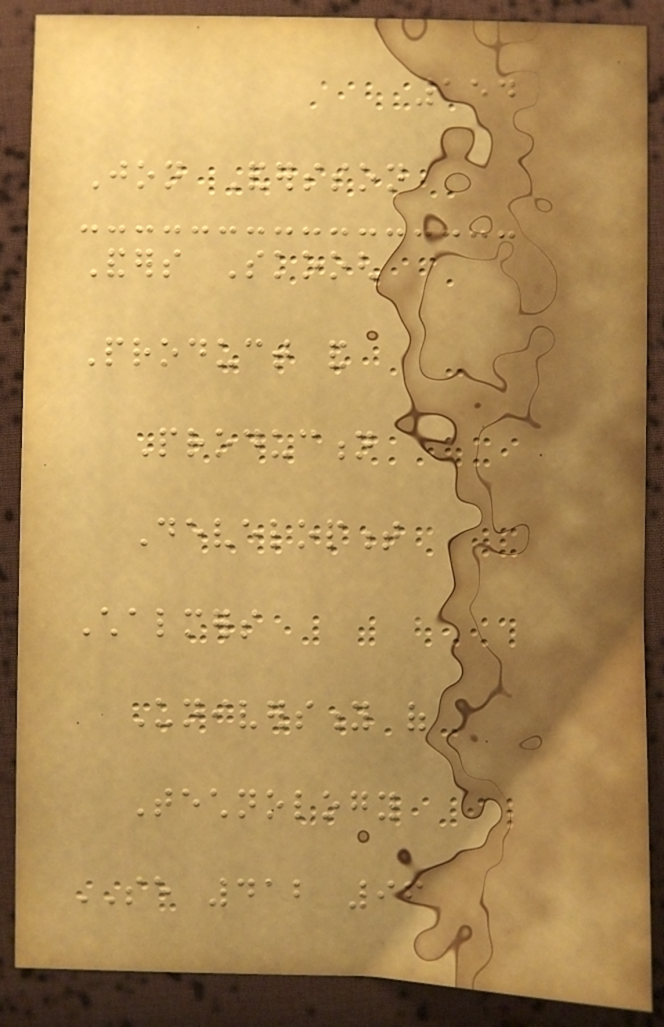154
Jon Andersson
Anders Skoogh
Product and
Production
Development
Chalmers
University of
Technology
SE 412 96
